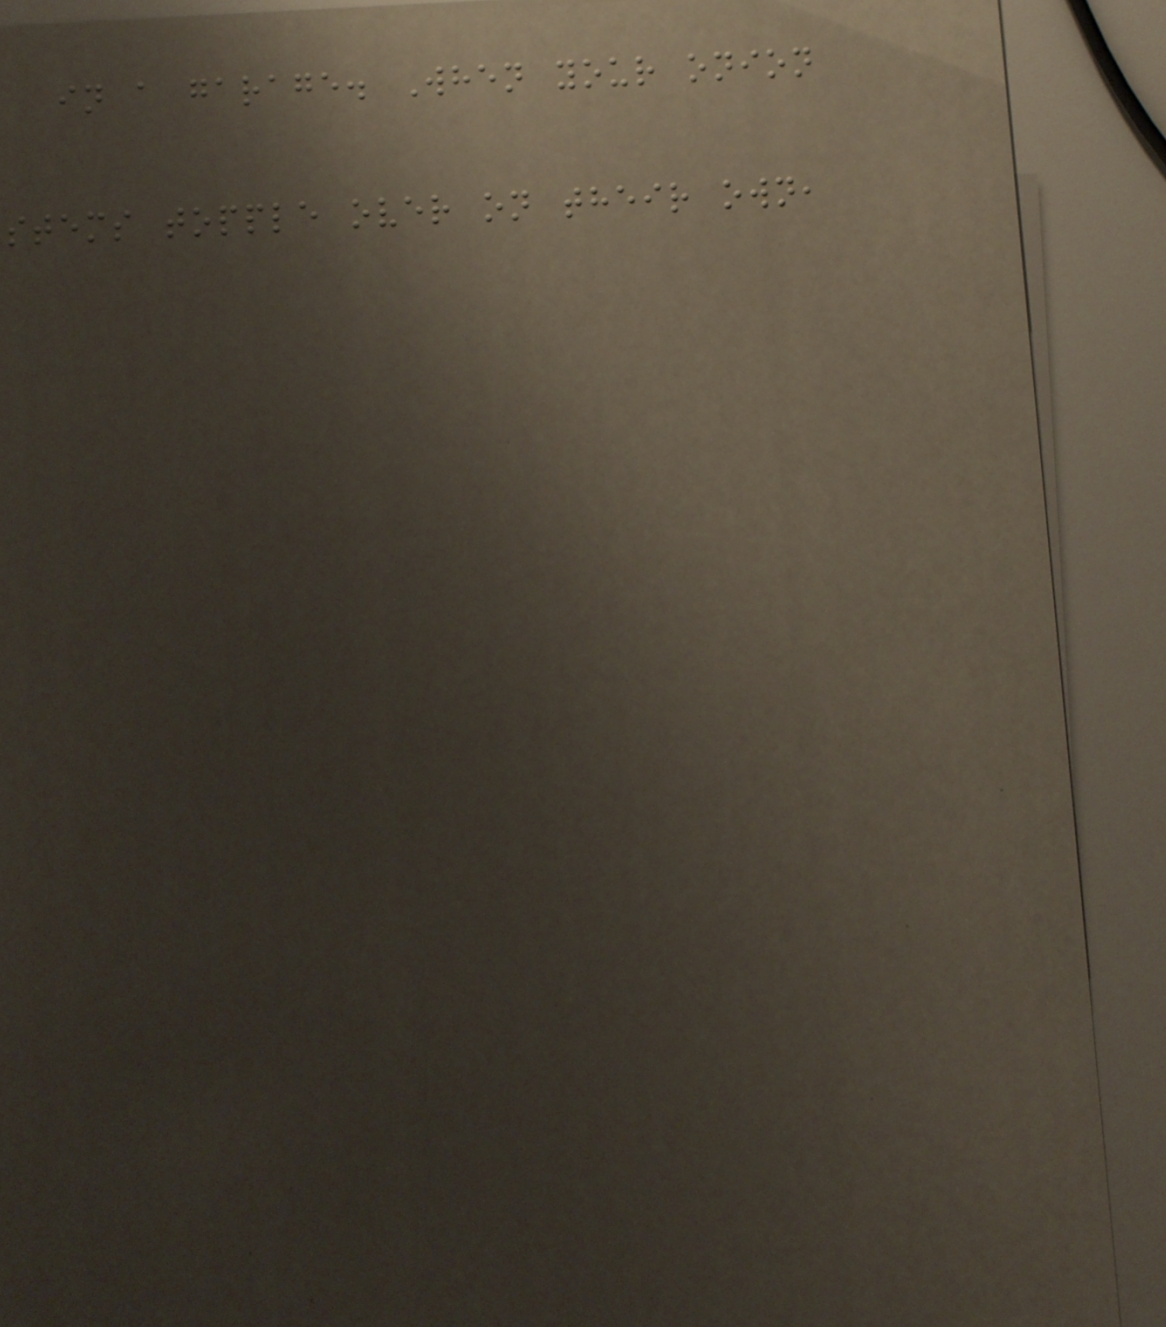in a garage. When your onion
stems topple over on their own,
